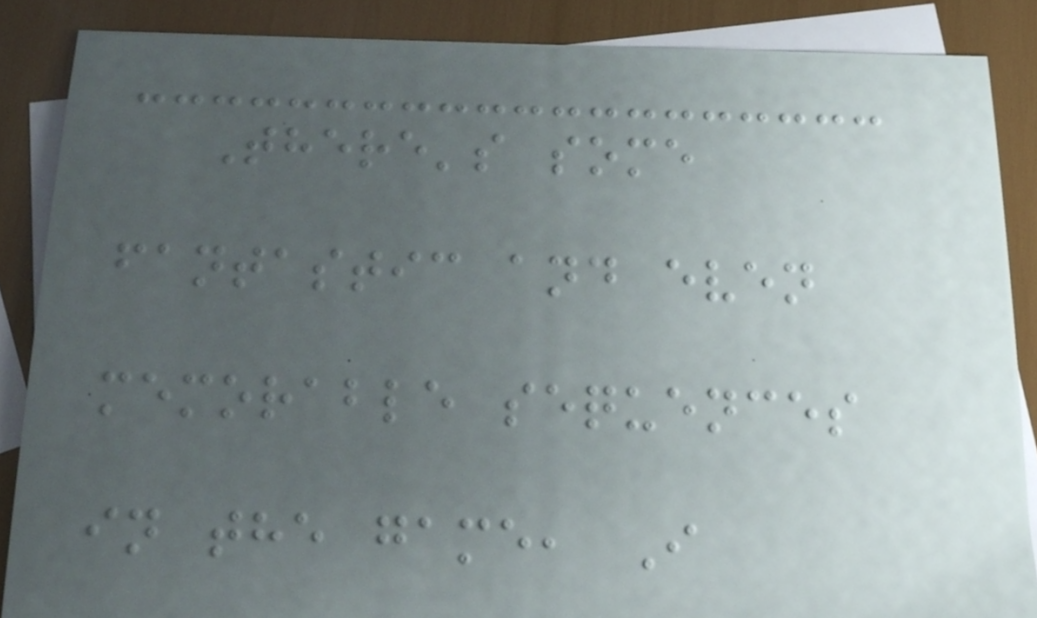There's some
fantastic and even
memorable sequences
in the game, I
